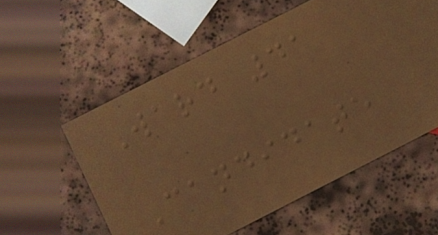Ward 41
Candidate
